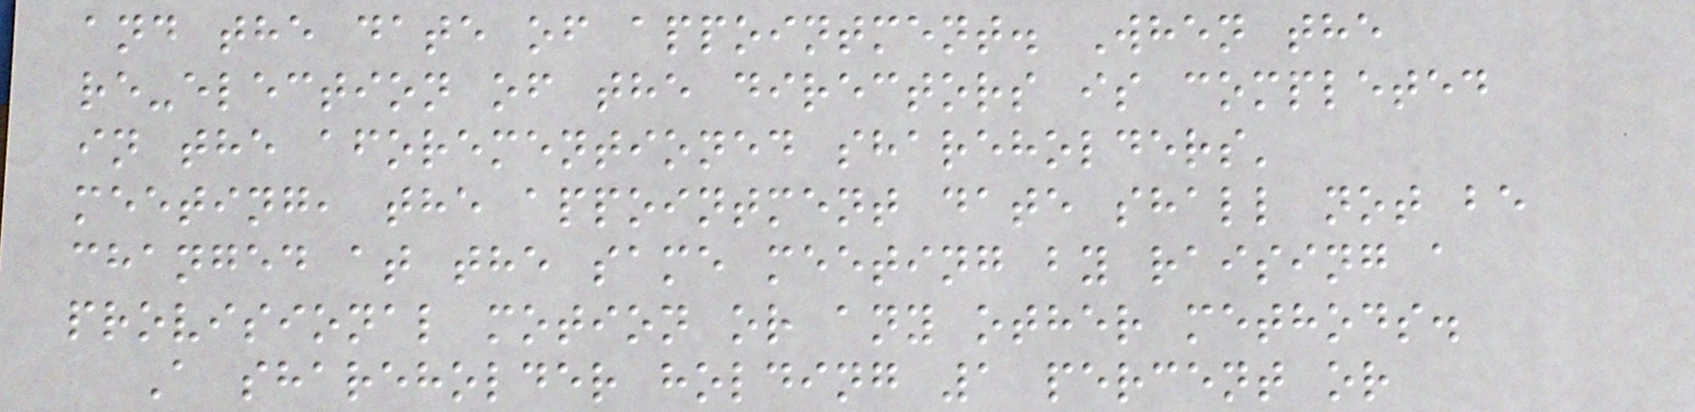and the date of appointment. When the
re-election of the directors is completed
in the aforementioned shareholders'
meeting, the appointment date shall not be
changed at the same meeting by raising a
provisional motion or any other methods.
A shareholder holding 1 percent or
